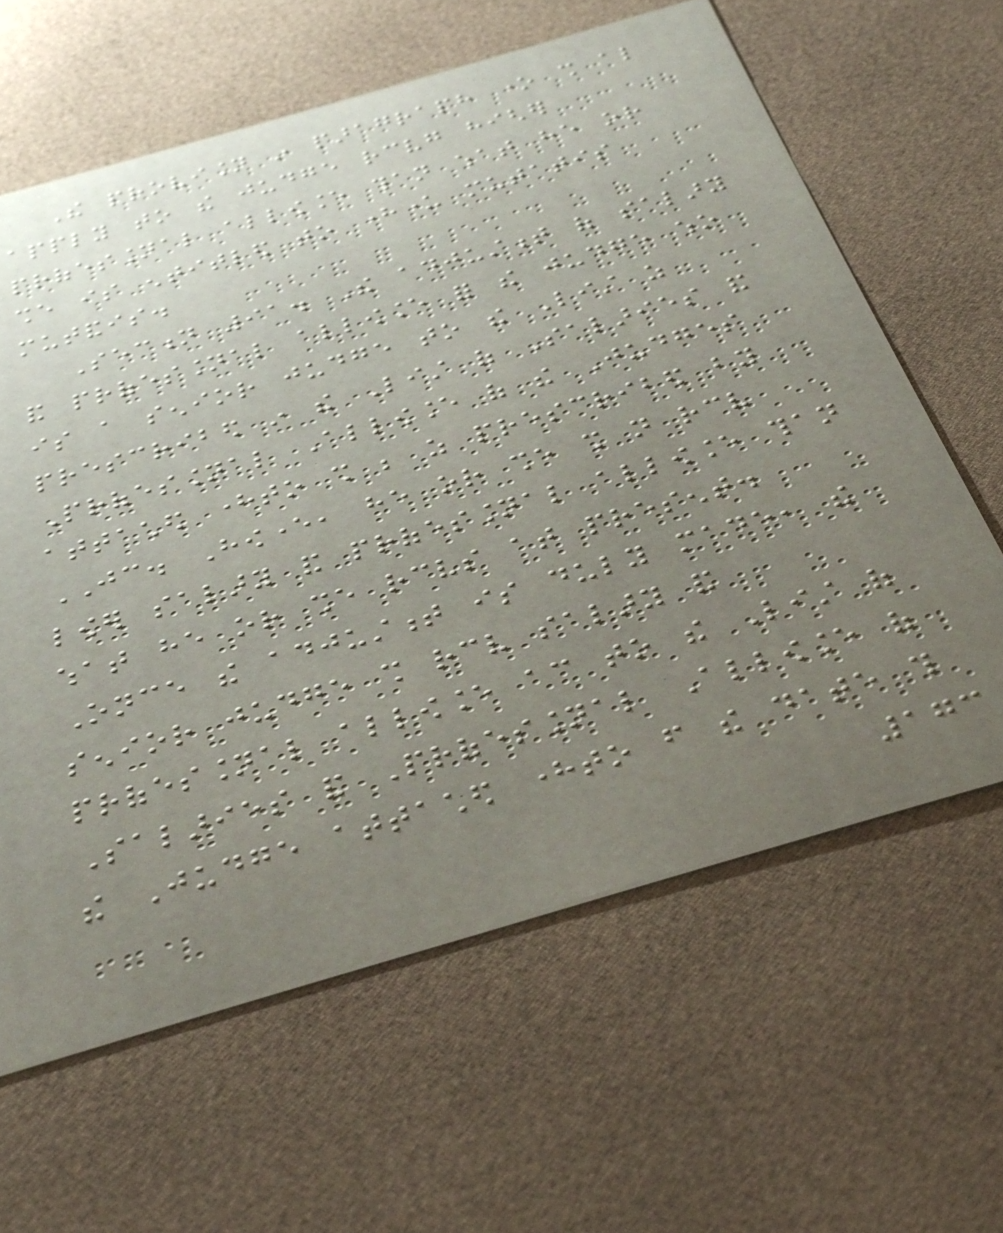The provision in paragraph one shall also
apply to the judge receiving higher
professional allowance than what he or
she is entitled to hereunder mutatis
mutandis.
Section 91. The adjustment of salary
and professional allowance for the judge who
is a senior judge to the List as
prescribed in the List of Salaries and
Professional Allowance of the Judges
attached hereto shall be as prescribed by
JC. However, he or she shall not receive
lower salary and professional allowance than
what he or she receives at present.
Once the adjustment is duly made, the
senior judge shall receive salary and
professional allowance according to the List of
Salaries and Professional Allowance of
the Judge attached hereto from the date this
173
